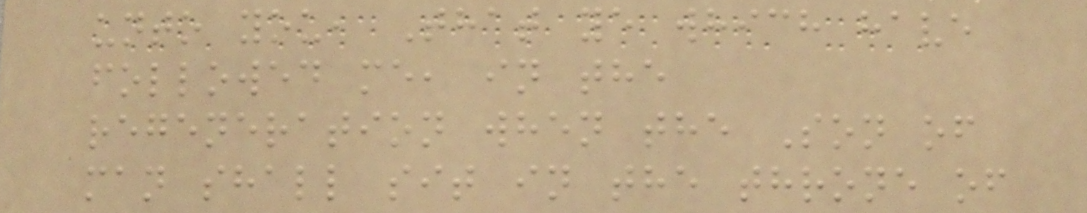unto you, That ye which have
followed me, in the
regeneration when the Son of
man shall sit in the throne of
